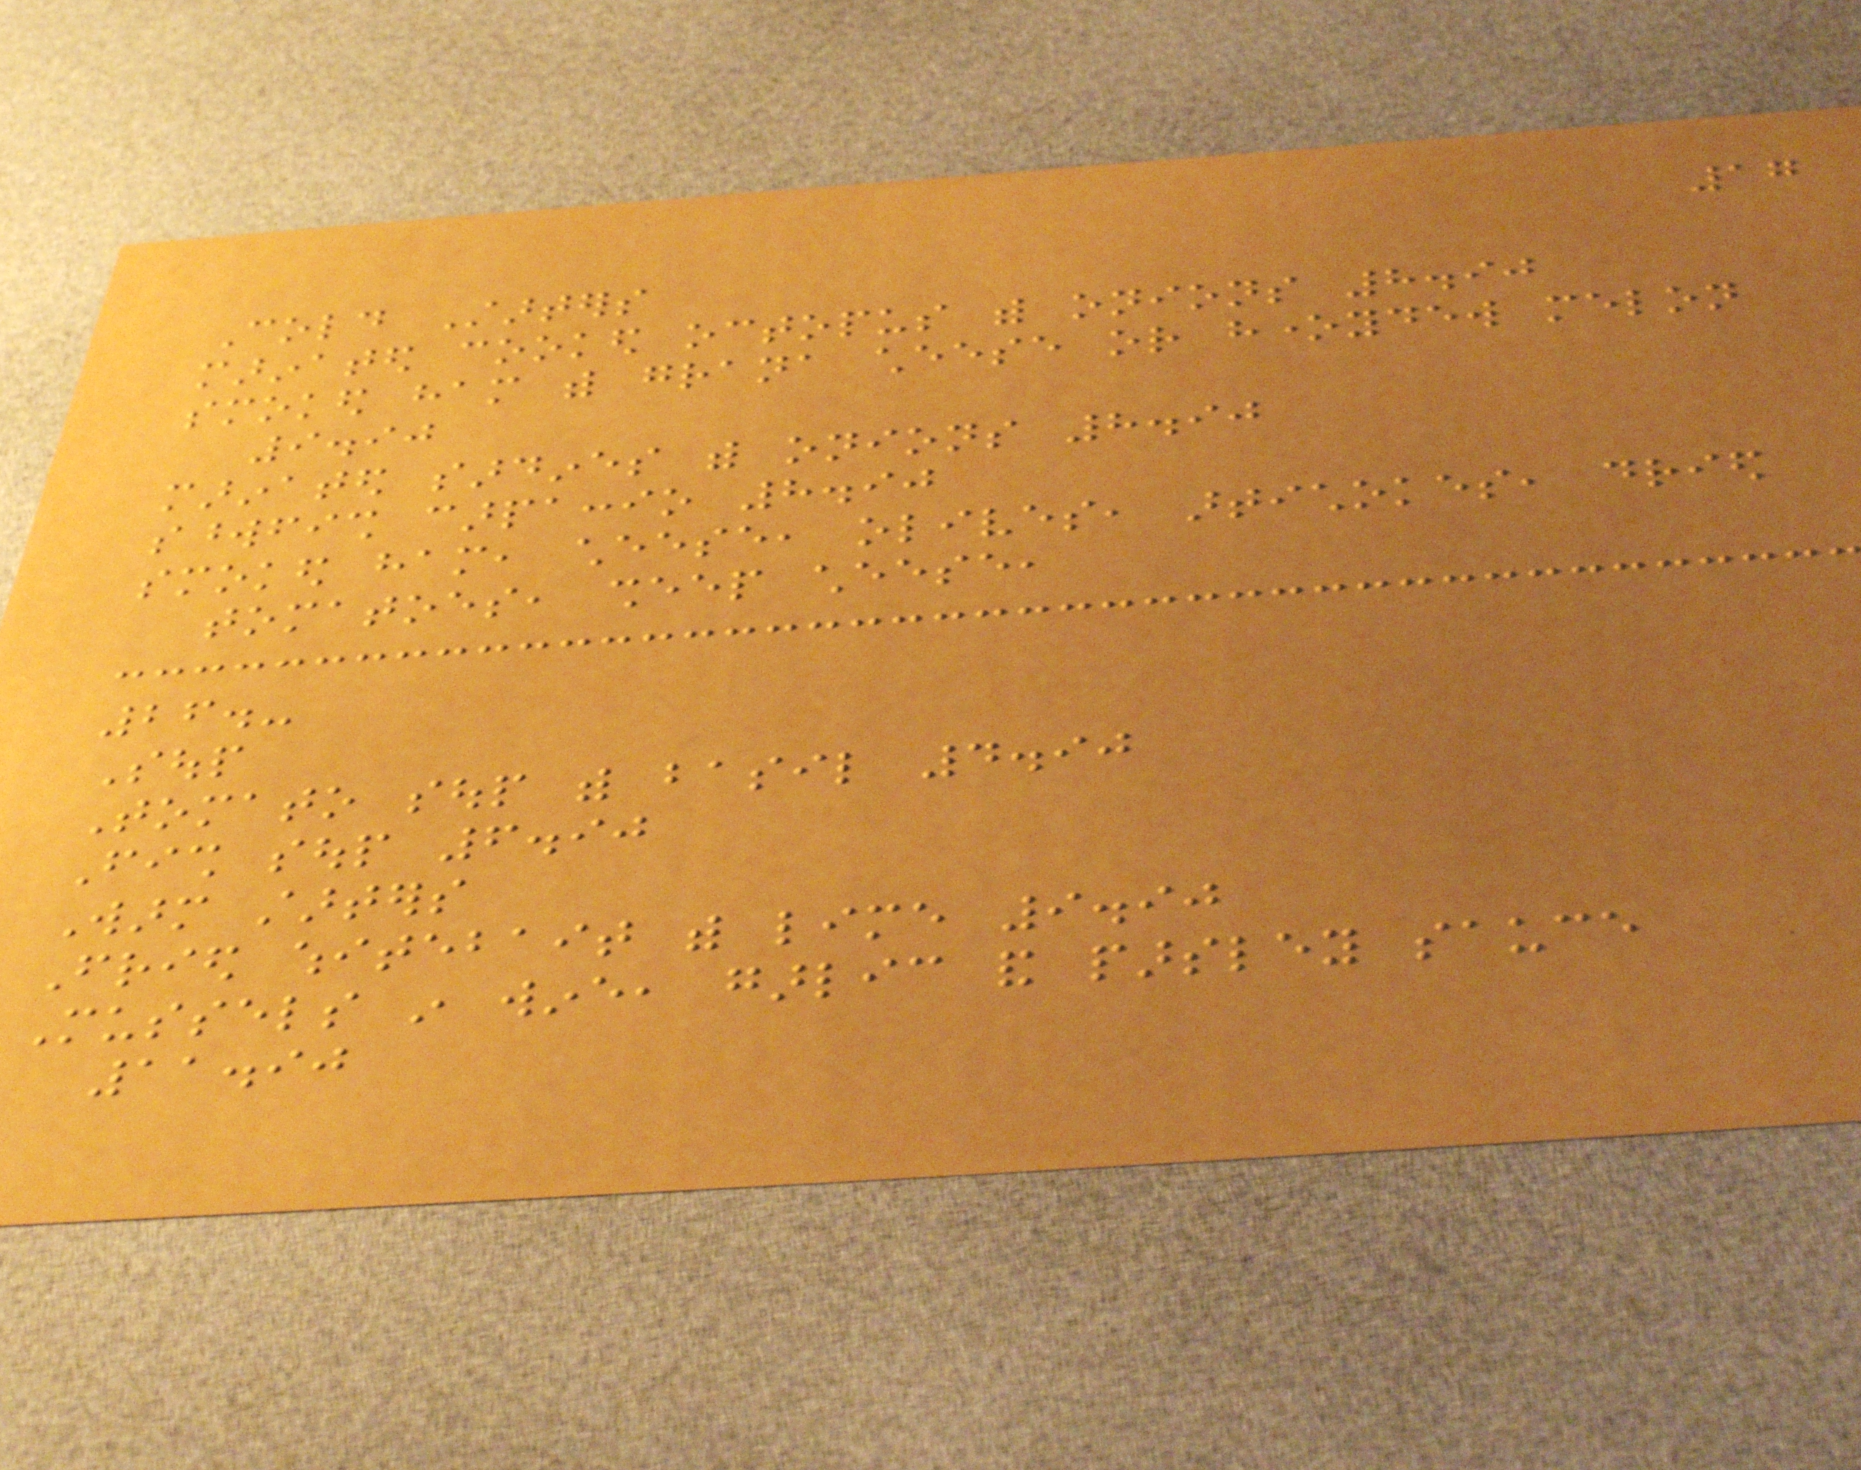17
Cold Starters
marinated cooked octopus with onions 8.90
smoked ham with grana cheese or honeydew melon
9.90
marinated sardines with onions 8.90
swordfish carpaccio 8.90
smoked ham, cheese, olives, artichokes, dried
tomatoes, sheep cheese,
26.-
Soup
Tomato soup with basil 4.90
Fish soup 6.90
Warm starters
Fried whitebait with lime 9.90
Mussels in wine, garlic and parsley sauce
11.90
